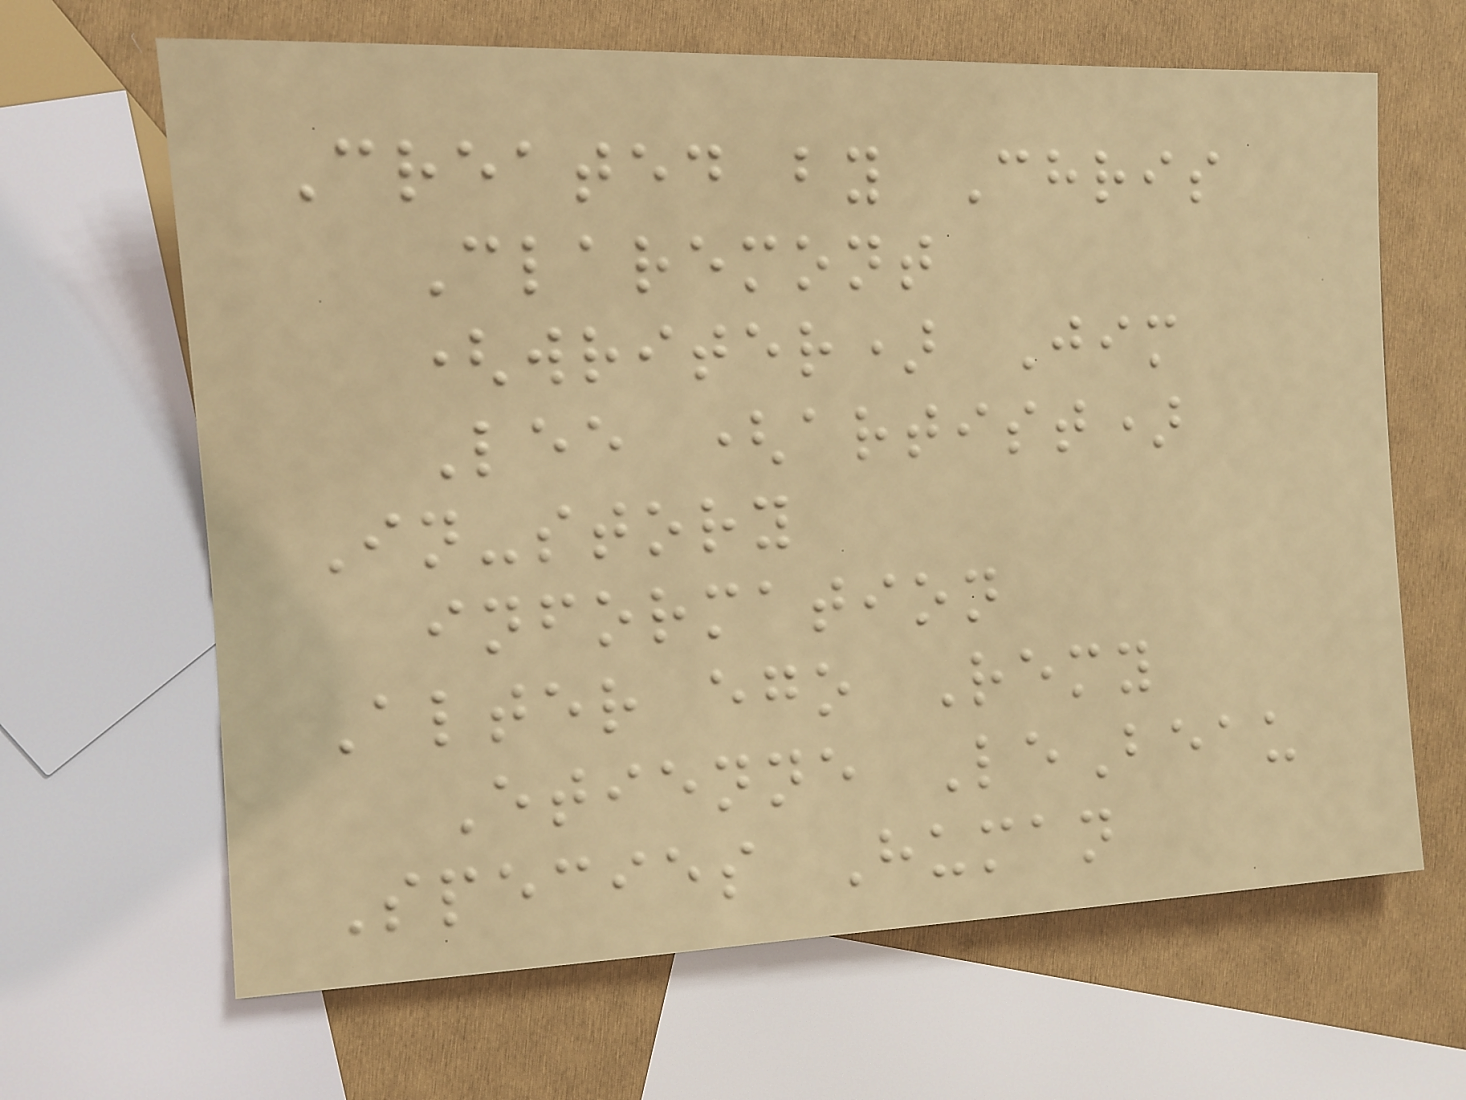Created by Chris
Claremont
(writer) Jim
Lee (artist)
In-story
information
Alter ego Remy
Etienne LeBeau
Species Human
